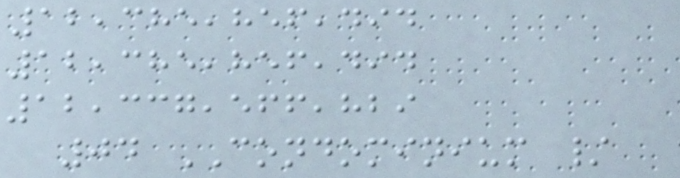12,385,856,494
12,385,856,494
12,337,566,829
04 CONDOMINIUM /
